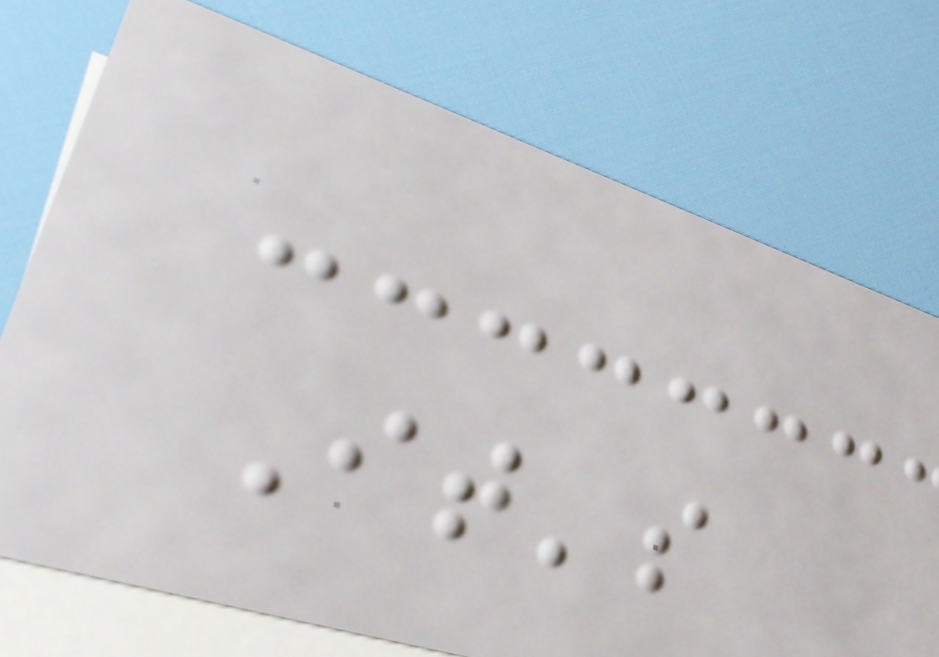It's
